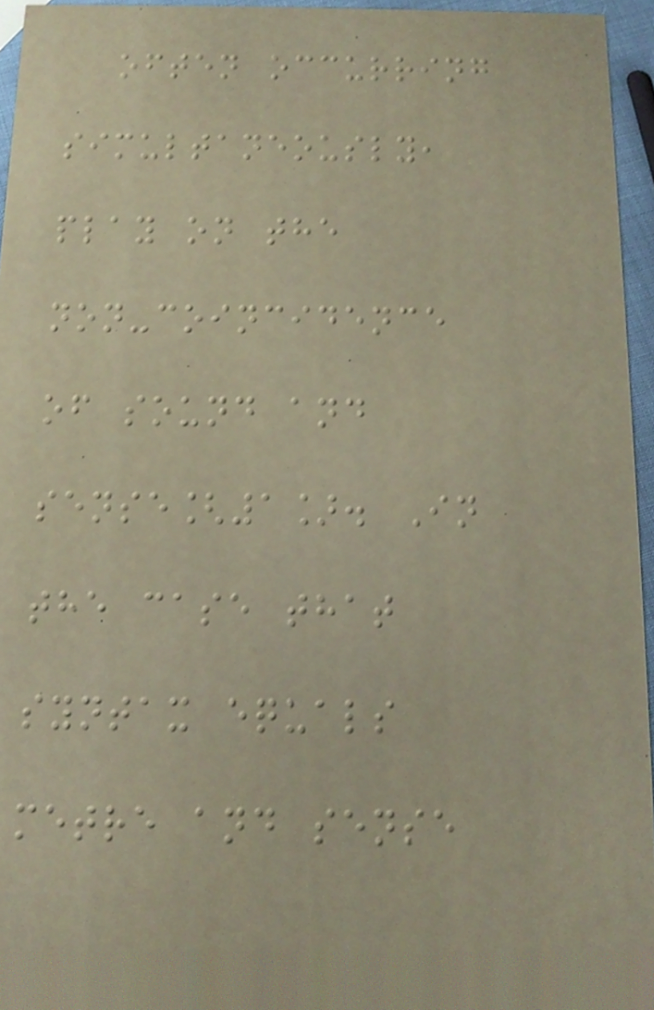often occurring
simultaneously,
play on the
non-coincidence
of sound and
sense[1]. In
the case that
syntax equals
metre and sense
